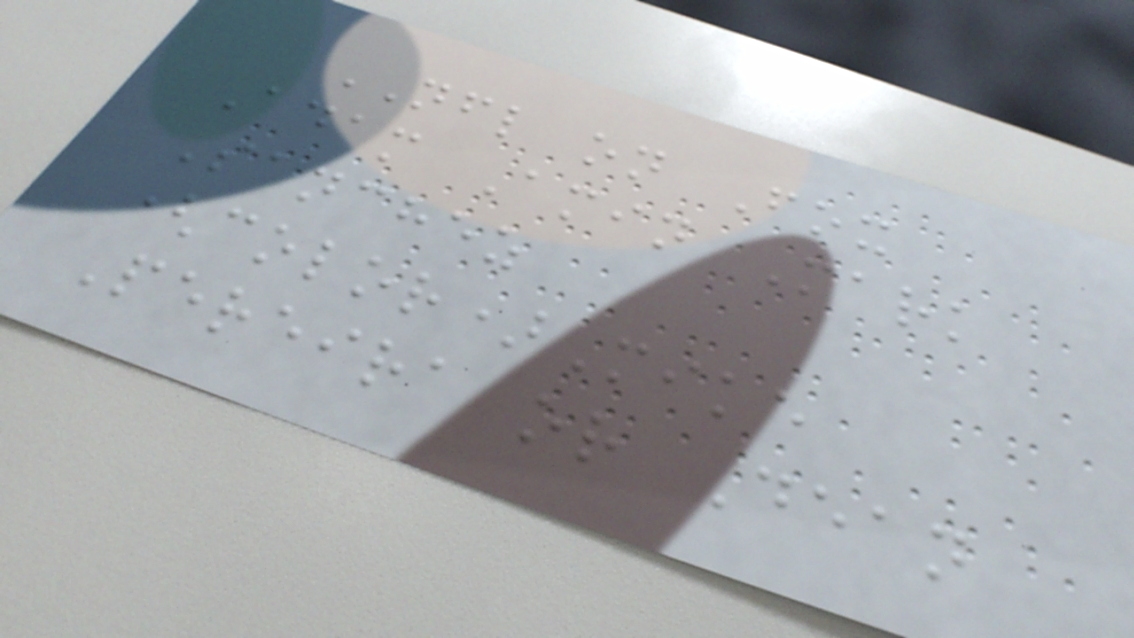NFL on Fox
Adam Amin Mark
Sanchez
(color)Mike
Pereira or Dean
